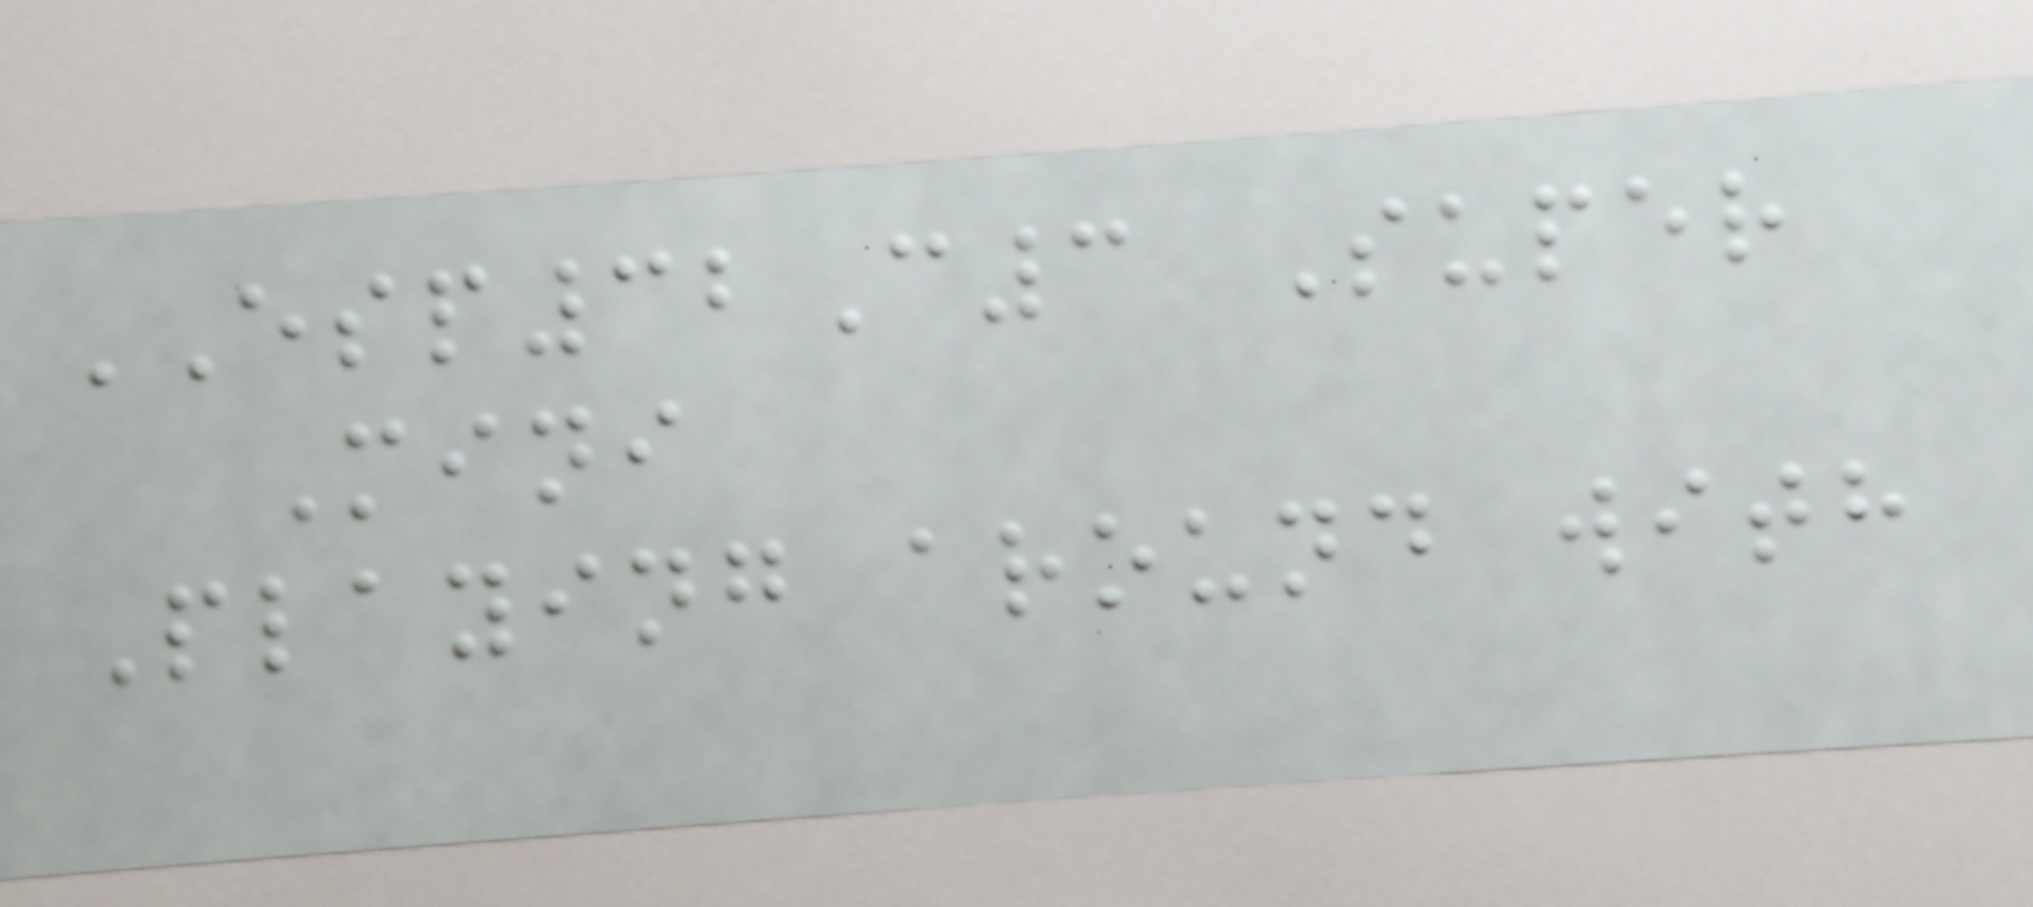ESP32C3 Super
Mini
Playing around with
